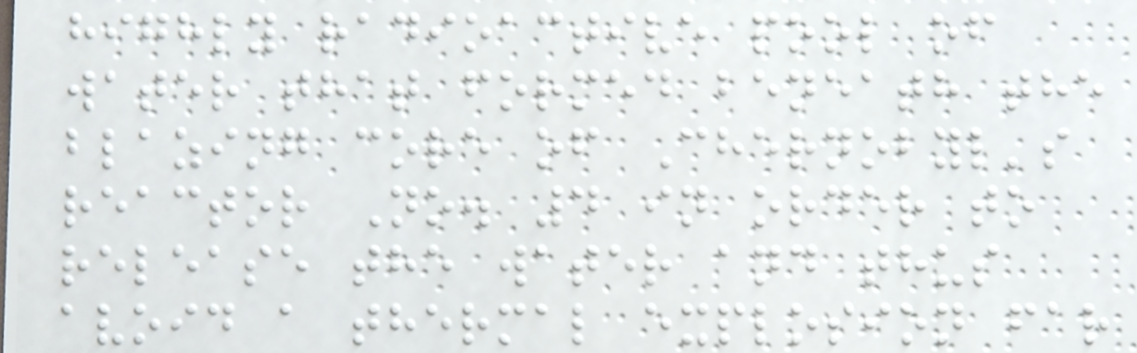highly radioactive pool of
water that formed beneath the
blazing core of Chernobyl's
reactor No. 4 in order to
release the water and thus
avoid a thermal explosion far
